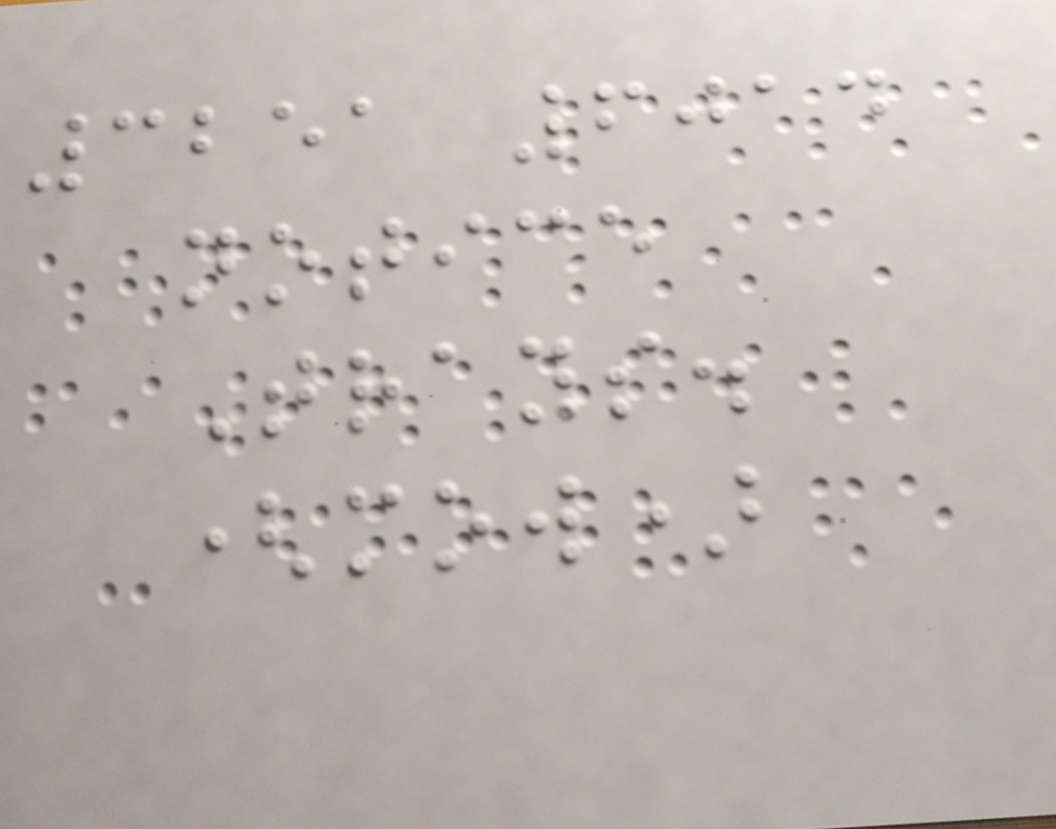3251 6014
notice
Trays.
(mow)
